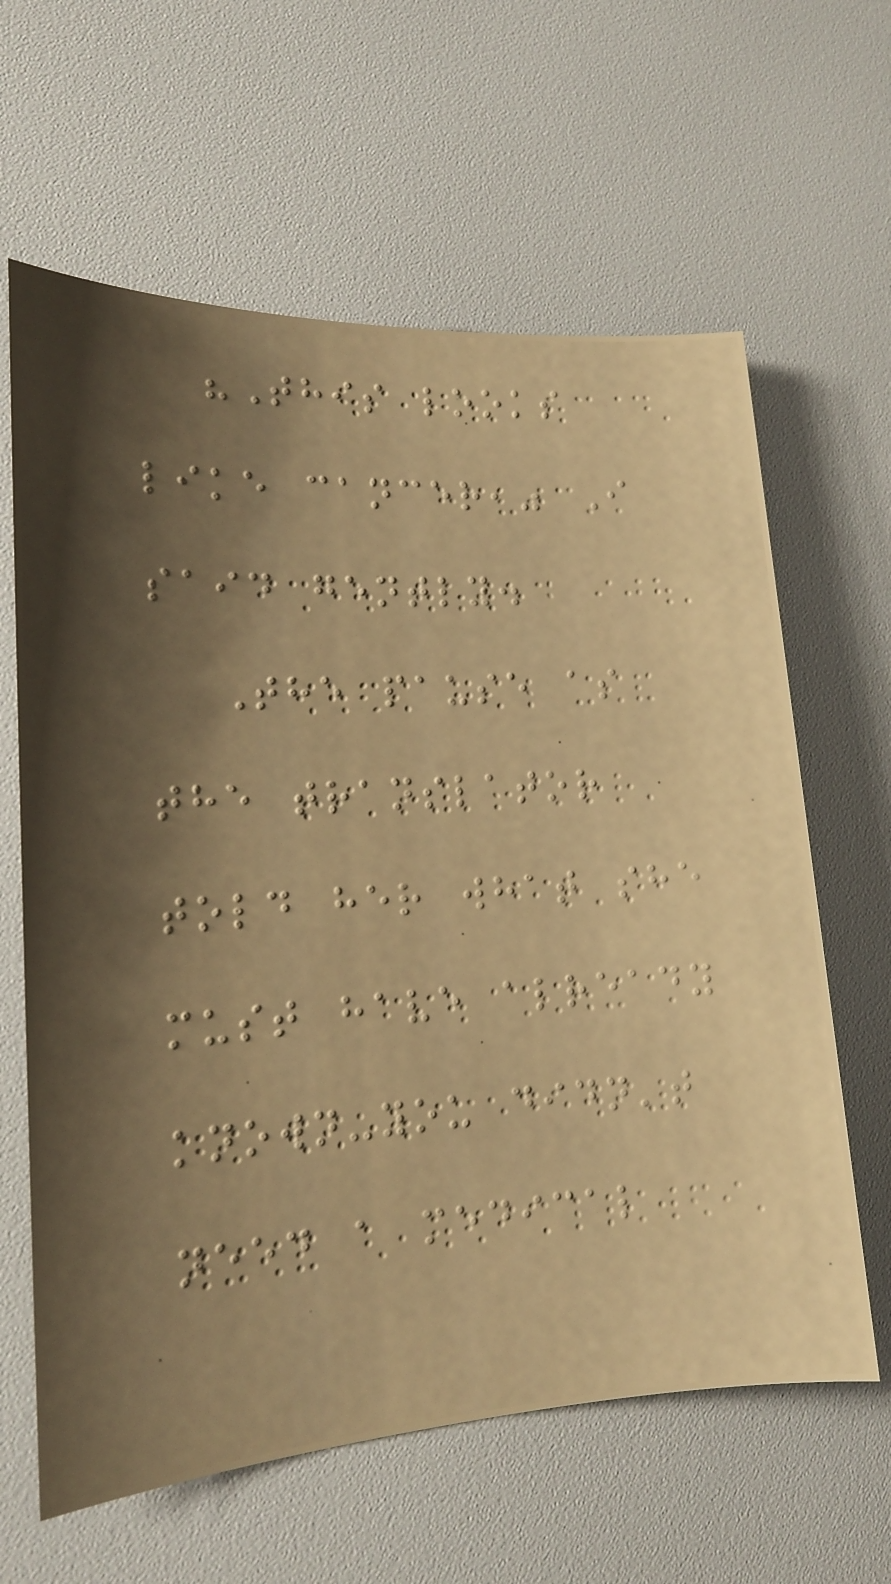"This looks
like cancer," I
said gently.
The pause as
the translator
told her what she
must have already
known-you didn't
need a medical
